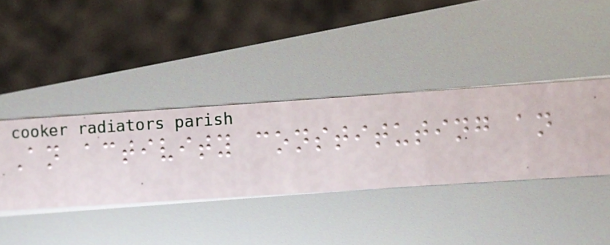An activity constituting an
